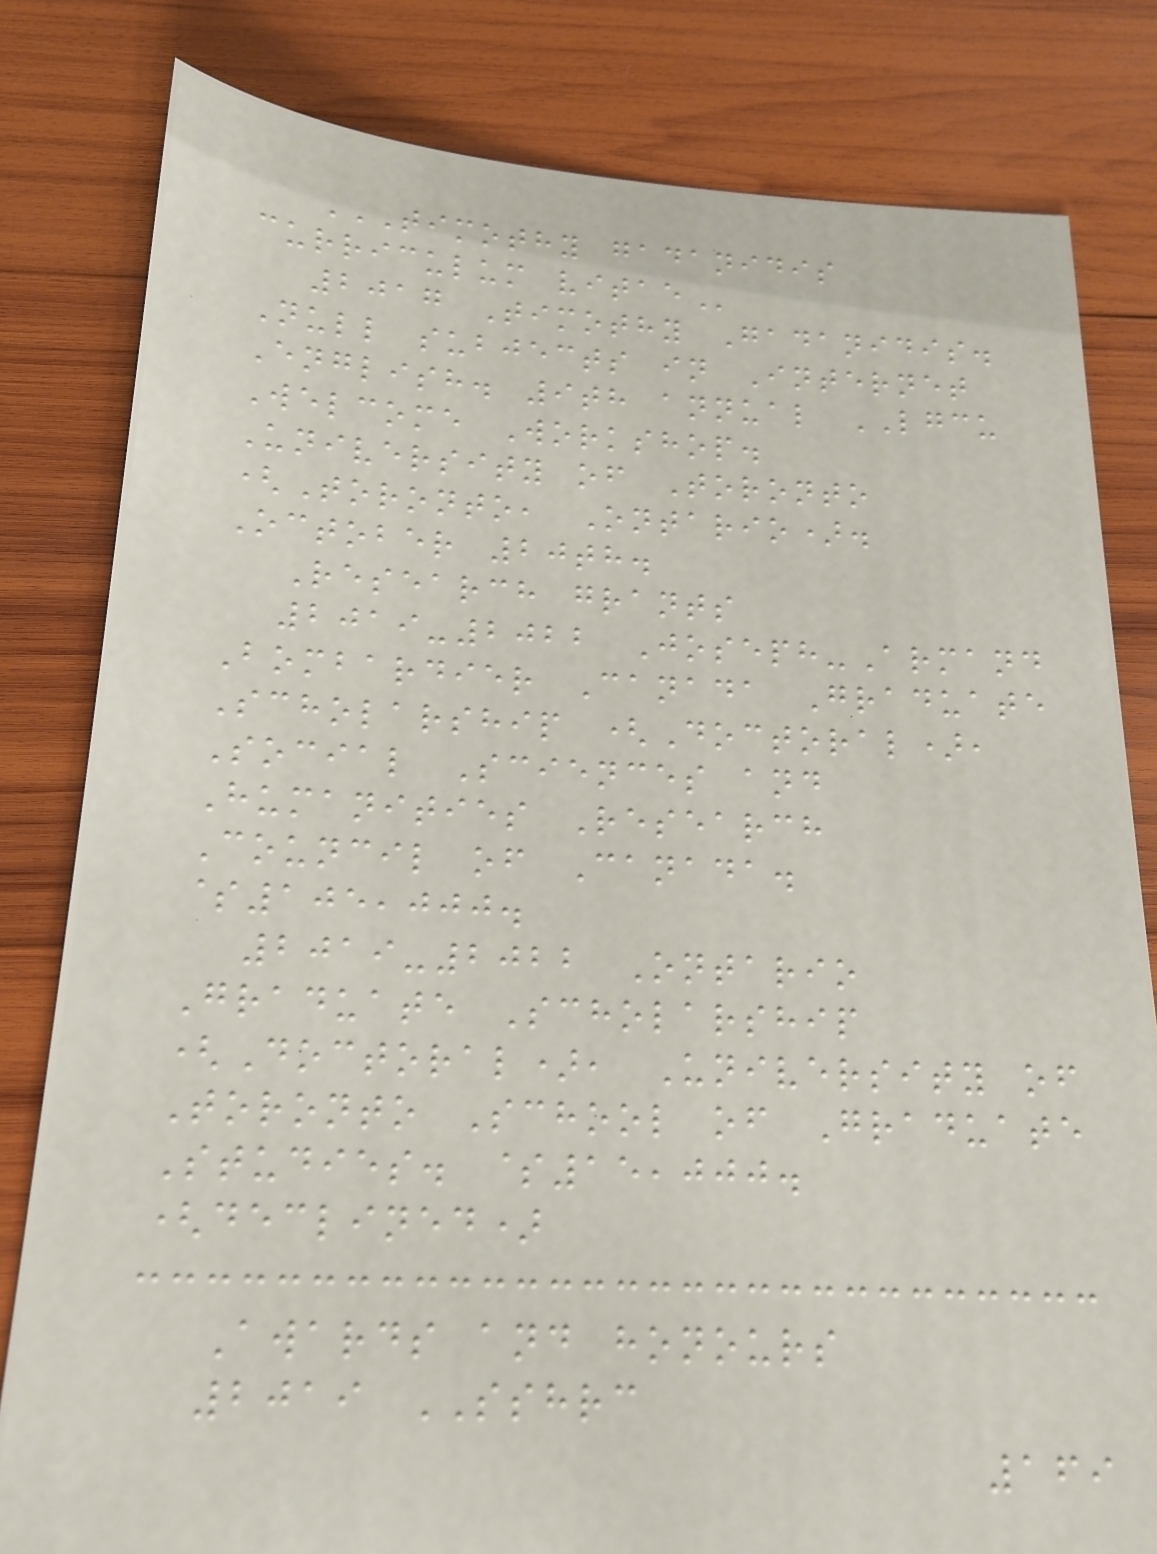TIMOTHY GADANIDIS
CURRICULUM VITAE
2017 Timothy Gadanidis.
Null subjects in Internet
English. 9th annual LGCU
Welcome Workshop.
University of Toronto
(Toronto, Ontario).
October 20th.
Research grants
2019-2022 Joseph-Armand
Bombardier Canada Graduate
Scholarship (Doctoral),
Social Sciences and
Humanities Research
Council of Canada.
$105,000.
2019-2022 Ontario
Graduate Scholarship
(Doctoral), University of
Toronto School of Graduate
Studies. $15,000.
(declined)
Awards and honours
2019 SSHRC
169
